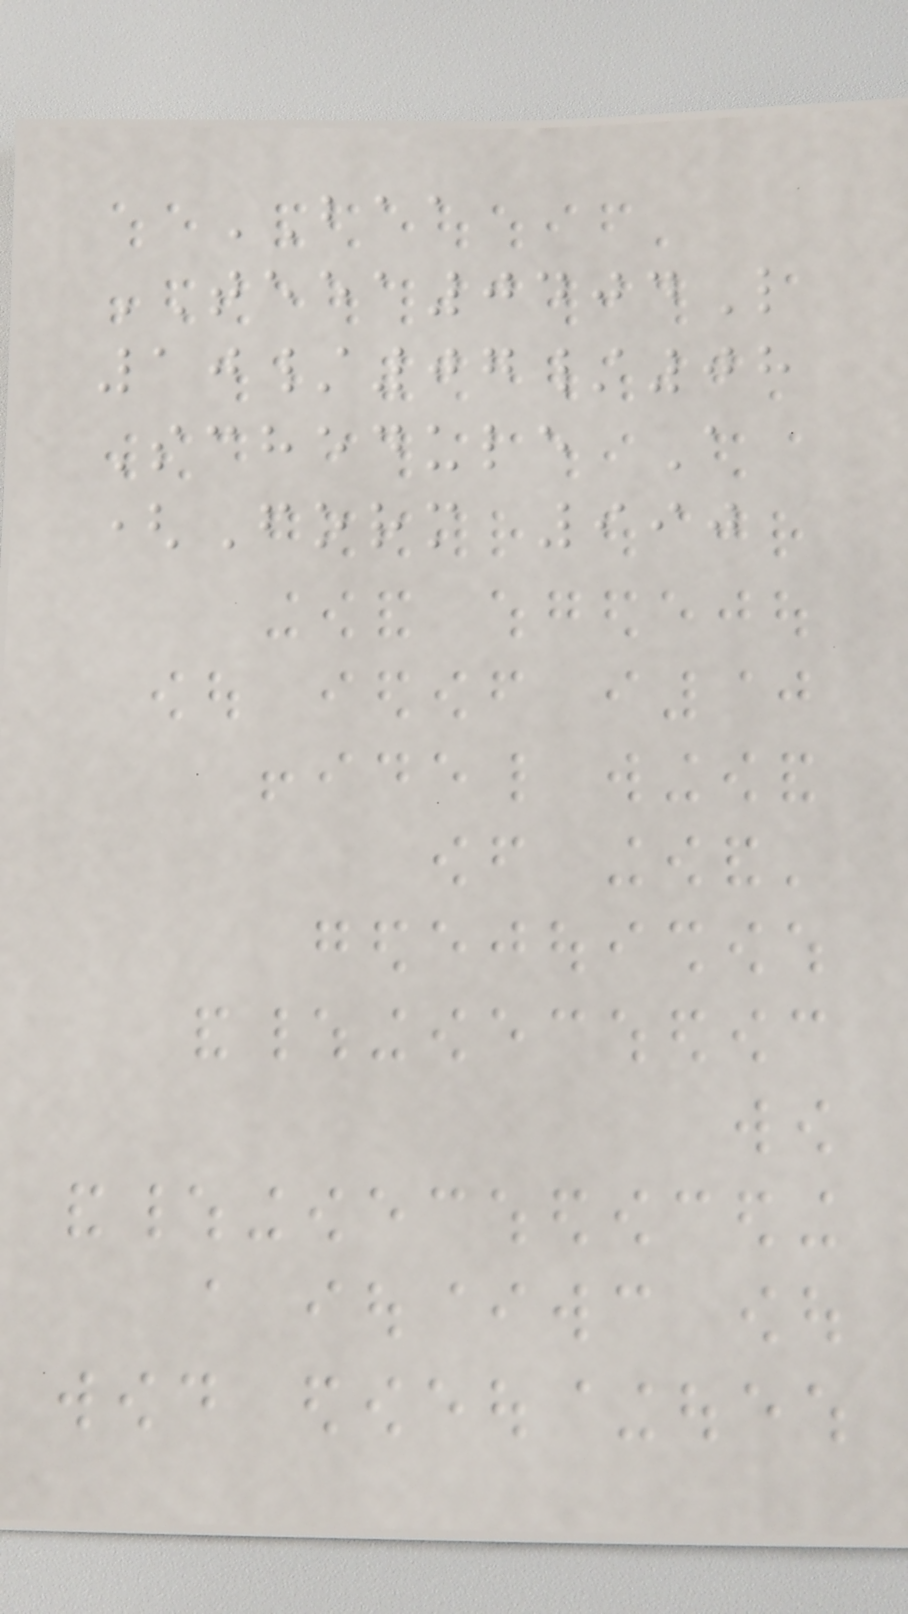BAA
TEEA0404L
10/07/08
Schedule A
(Form 990
